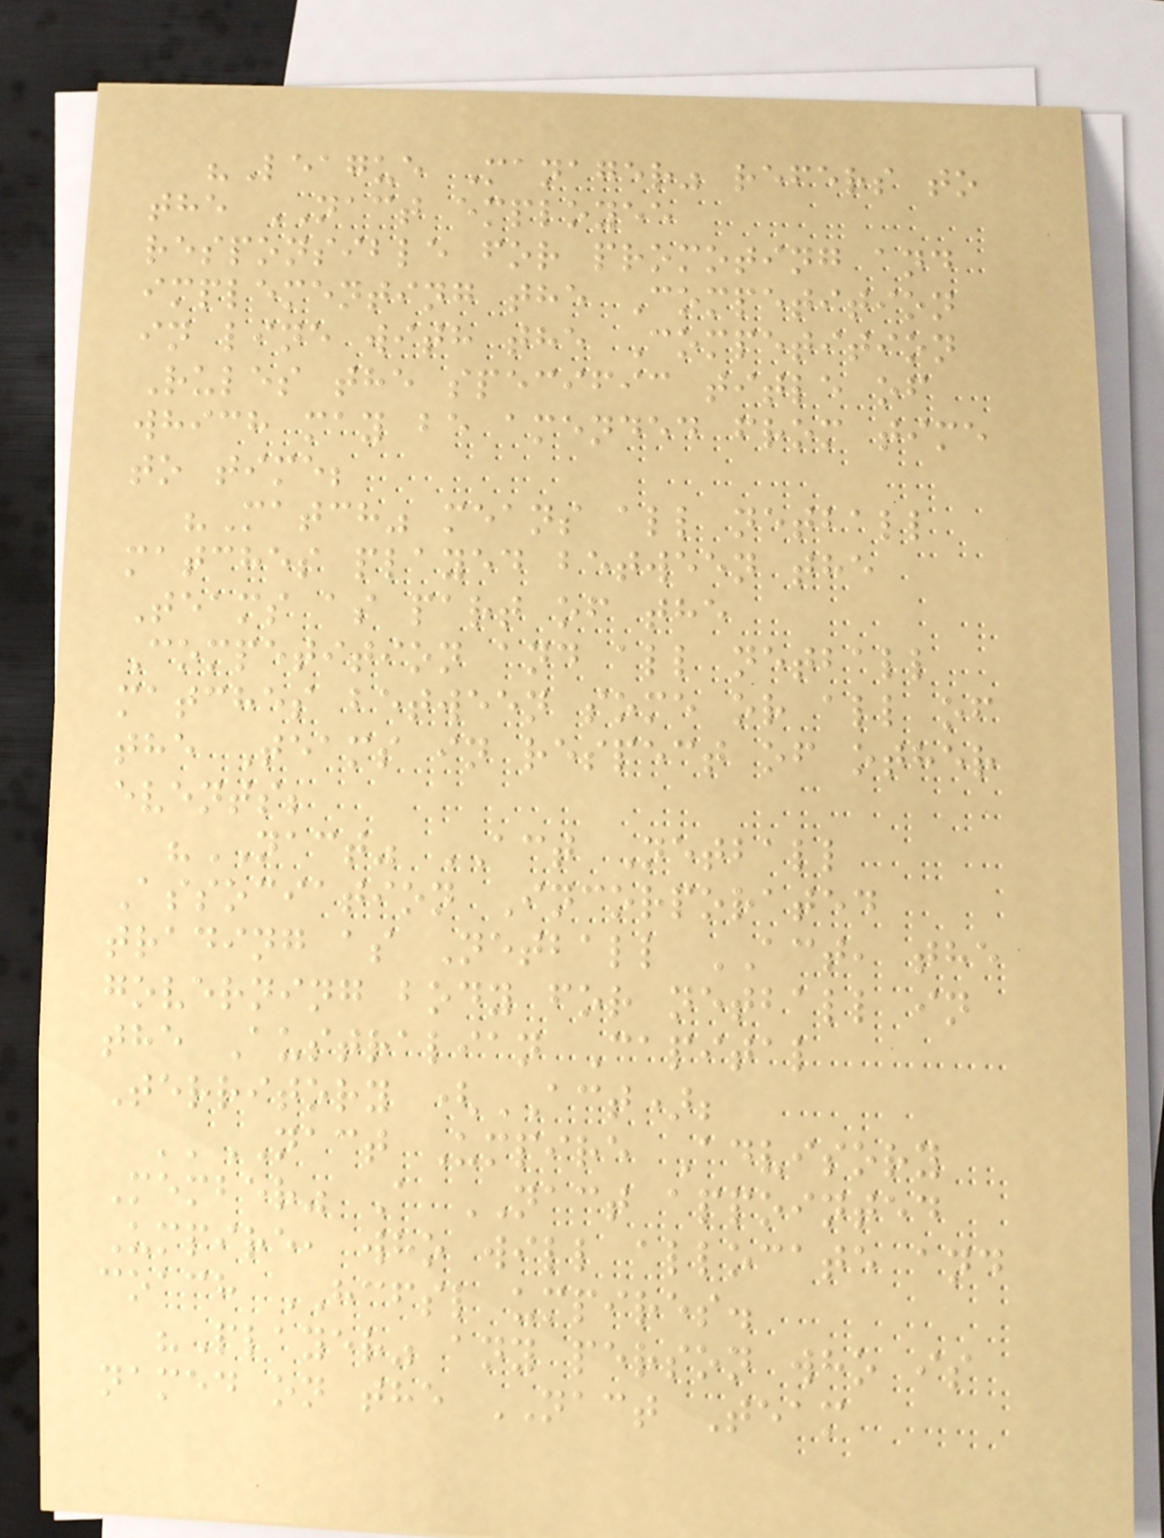"League Manager" refers to
the NACT employee
responsible for promoting and
implementing the Competition
in line with the Competition
Rules the specific title of
which may be amended from time
to time;
"Match" means all netball
matches played between the
Teams as part of the
Competition and all netball
matches between some or all of
the Teams in respect of other
events;
"NACT" ACT Netball
Association Incorporated
trading as Netball ACT, the
governing body for netball in
the Australian Capital
Territory (ACT);
''NACT Umpire Advisory
Member" A NACT appointed
Umpire, who will allocate and
coach HCFSL umpires.
"Player" any person who is
named on the NACT Team
